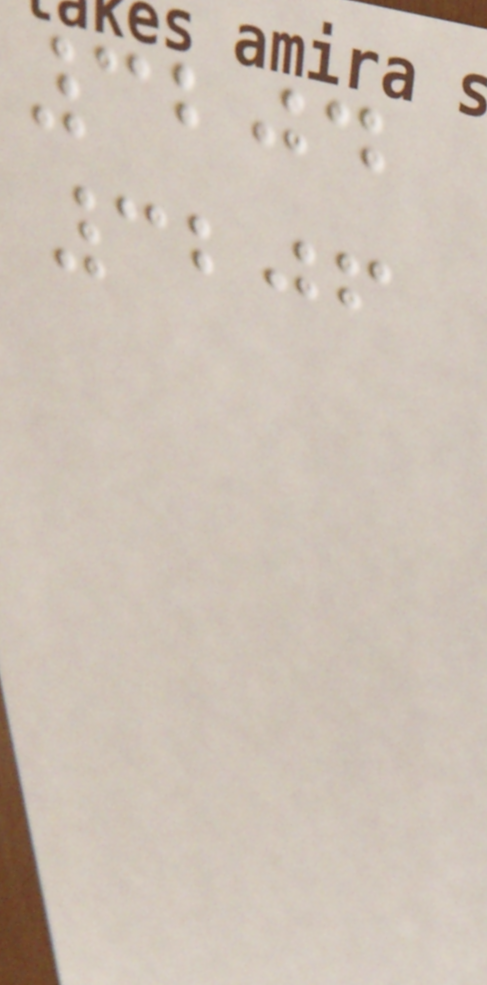3204
3206
